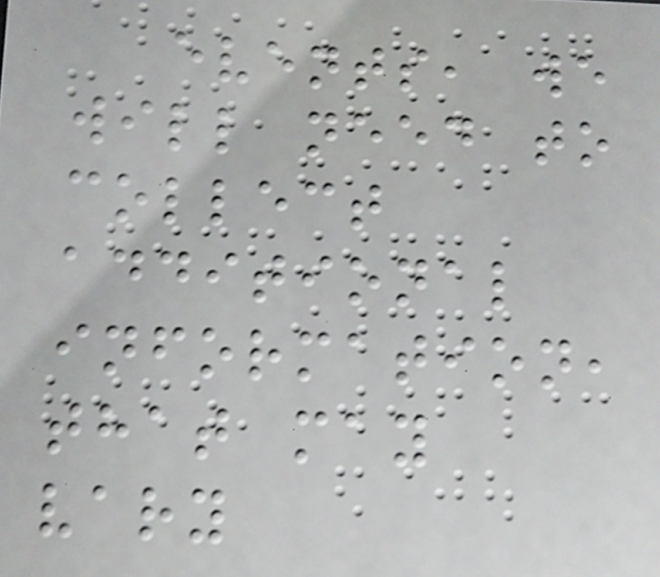events, we
will need to
collect
additional
information,
that may
vary
